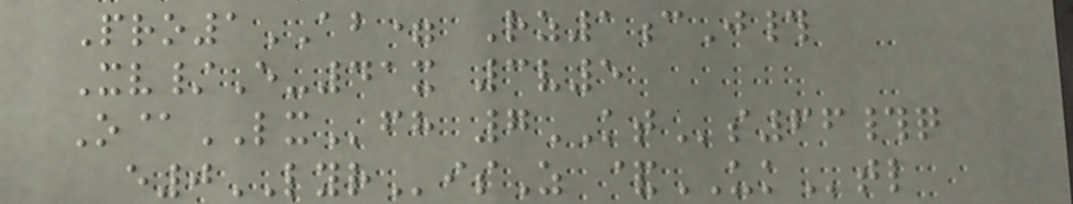Pro1AB= Rz1cJ#
Xv/E-41x 3v5
O@LXfh 7KTs66#q
e0LYRisZ &UKtl
